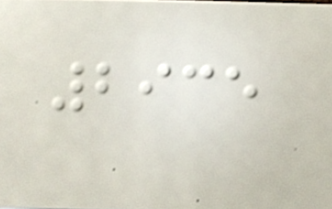2935
